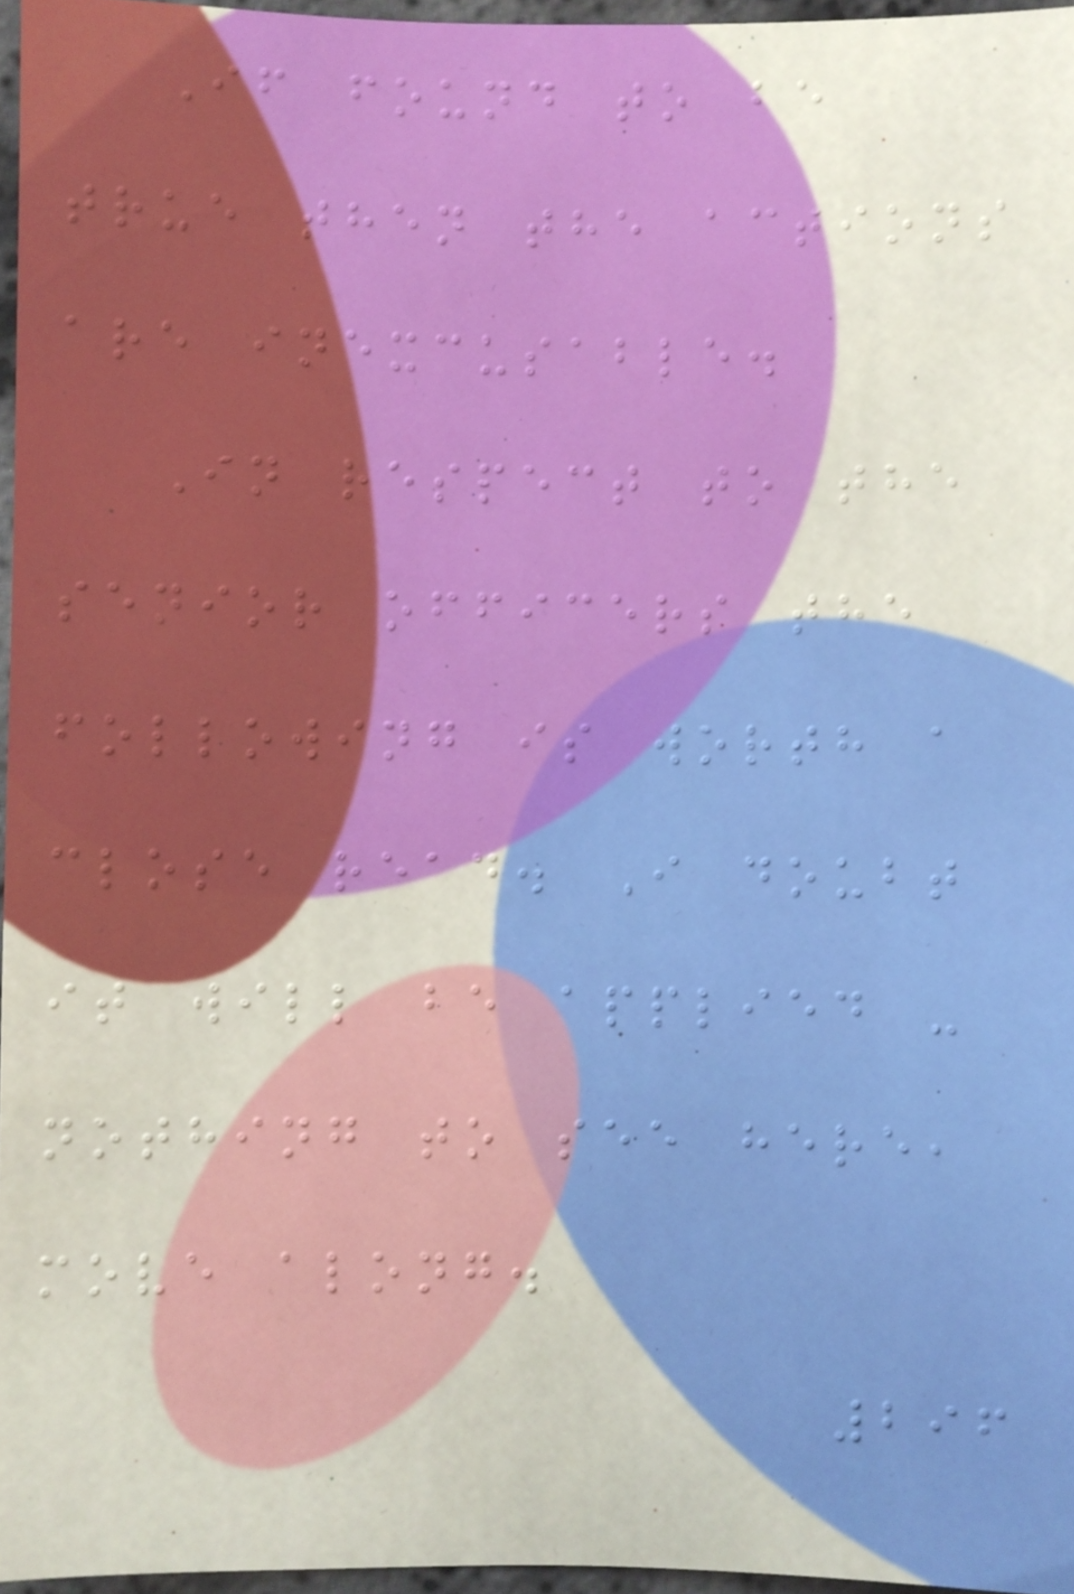If found to be
true then the actions
are inexcusable.
In respect to the
senior officers the
following is worth a
close read. I doubt
it will be applied -
nothing to see here,
move along.
296
